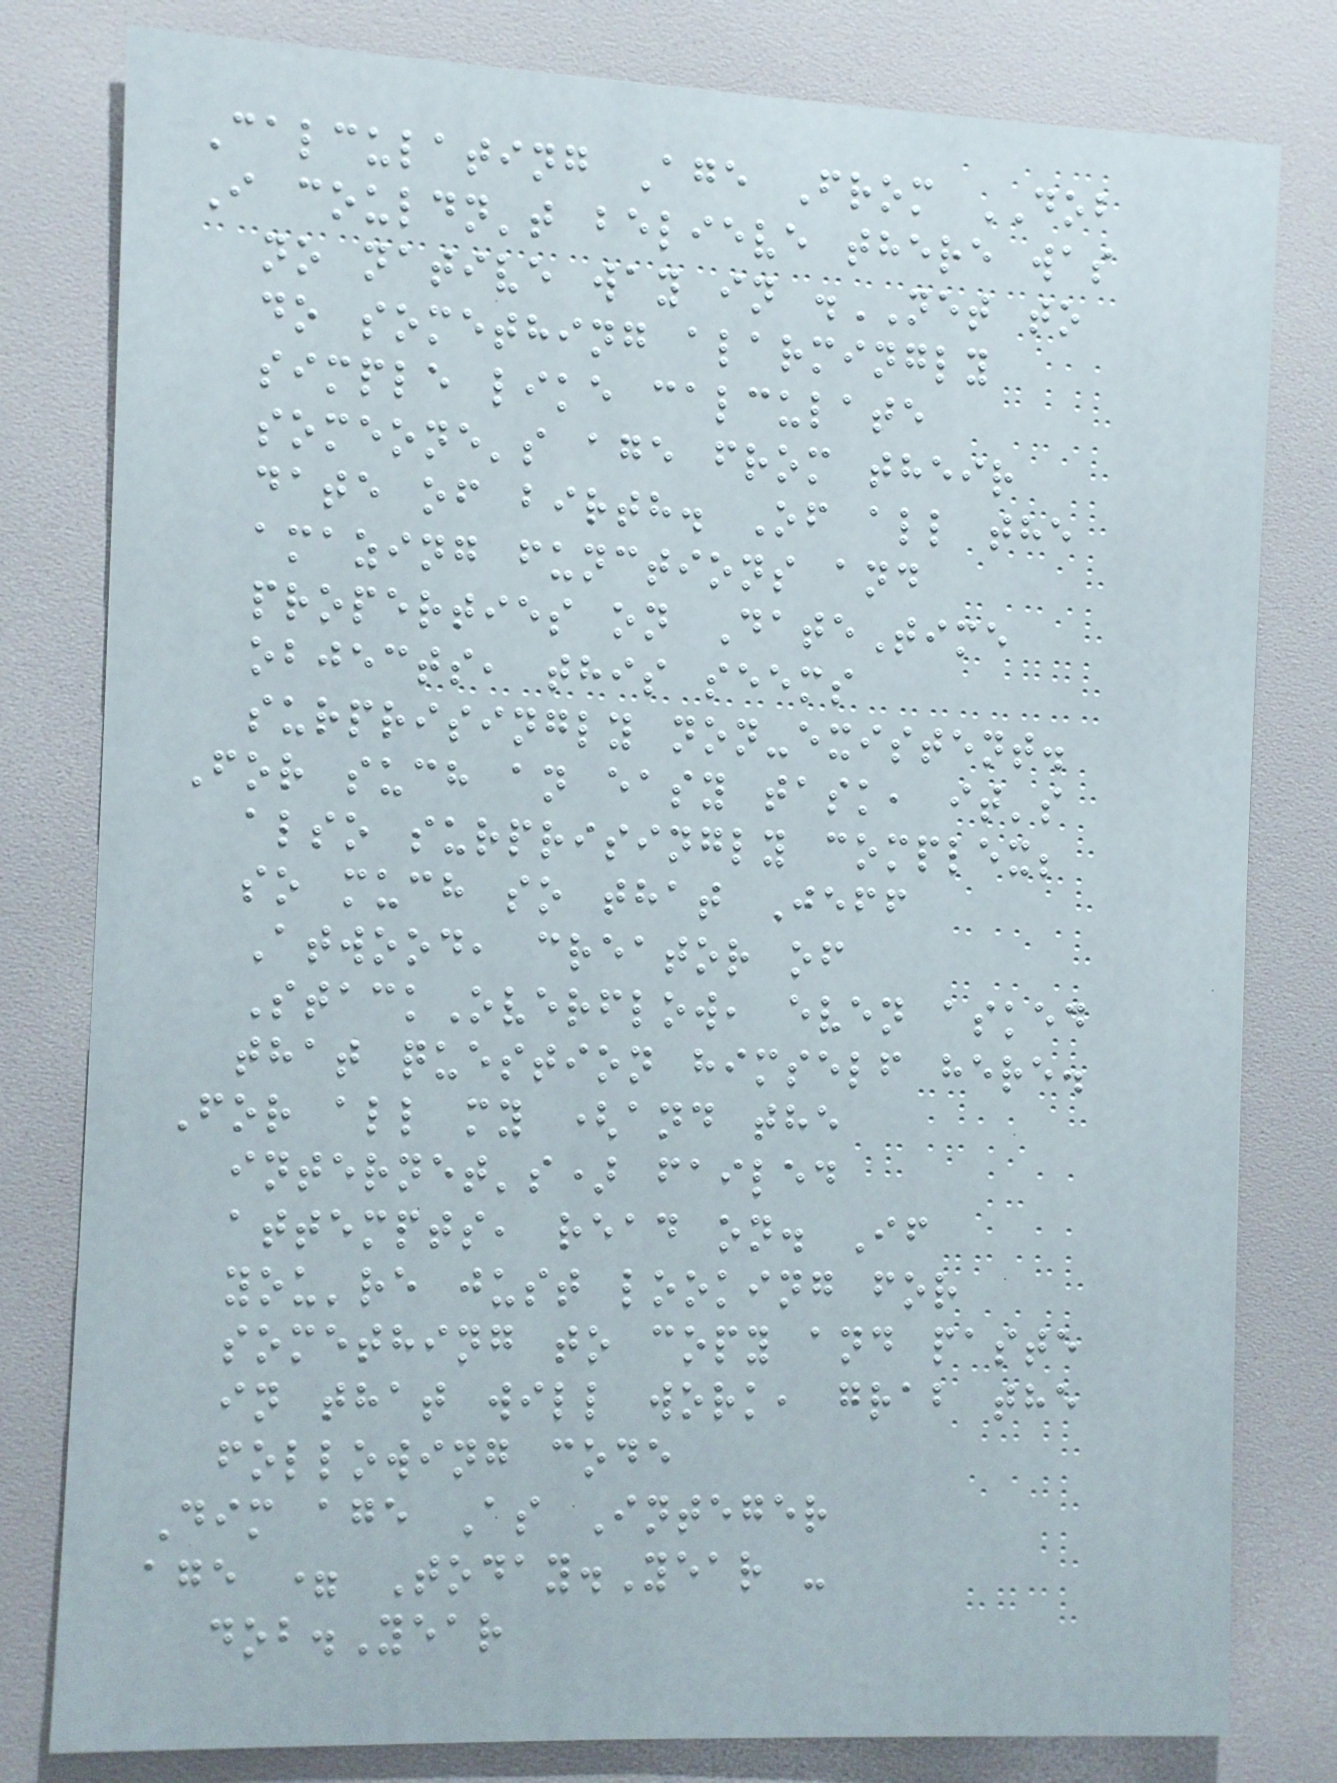Calculating Age From DOB
I couldn't believe there was
no native way in .NET to
do something alarmingly
simple like calculate
someone's age from their
date of birth. Of all the
amazing functions and
properties on DateTime
objects, this seems
surprisingly non-existent.
For such an easy task, it's
also surprisingly complex;
so much so that Jeff
Atwood, creator of
StackOverflow, even asked
that question himself here.
For all my (and the
internet's) failed
attempts, read on. If
you're just looking for
something to copy and paste
in that will work, grab the
following code
Dim age As Integer
age = Today.Year -
dob.Year
